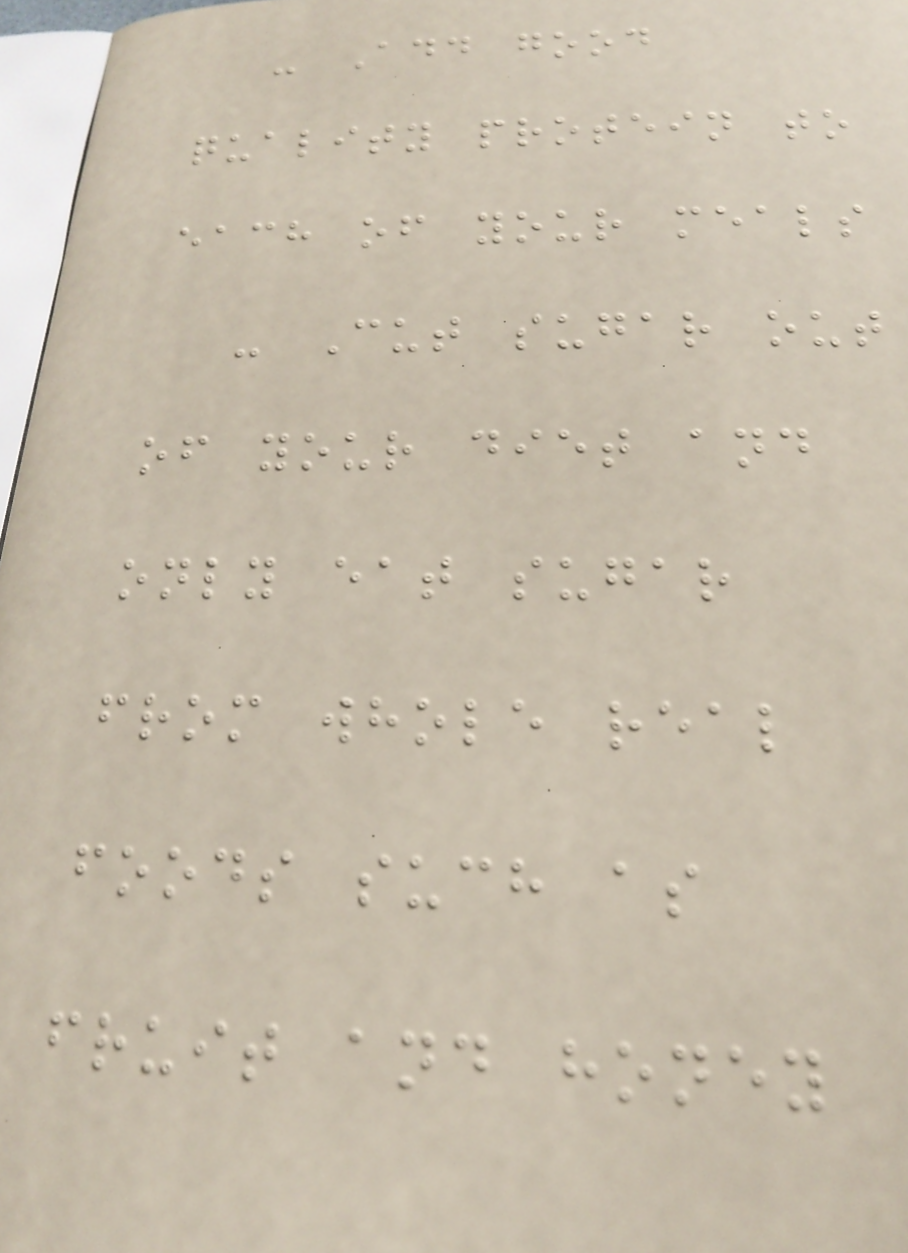- Add good
quality protein to
each of your meals
- Cut sugar out
of your diet and
only eat sugar
from whole real
foods such as
fruit and honey
